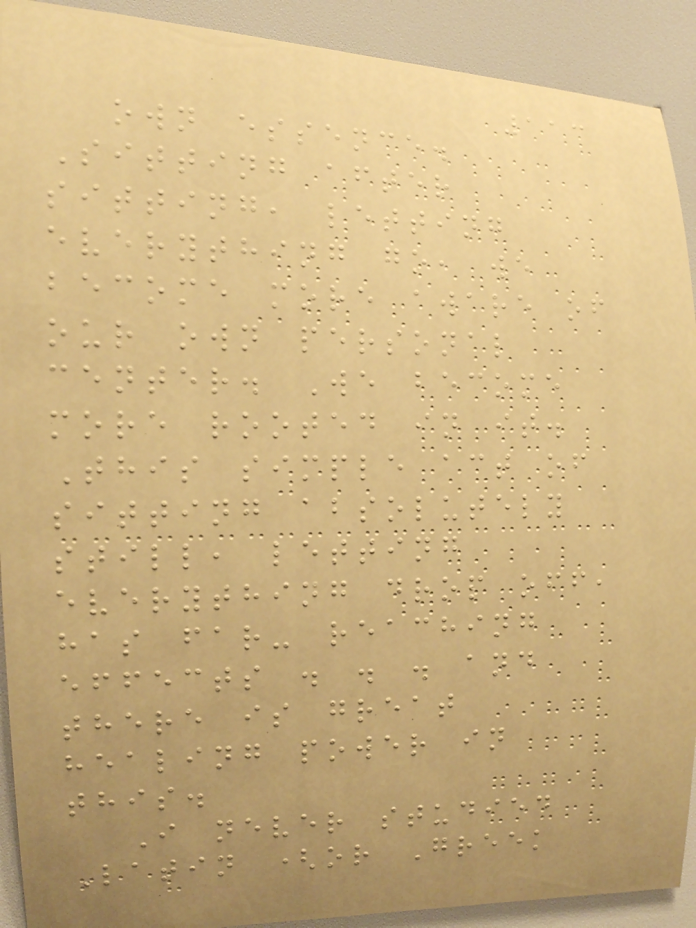113
own essence.
Sitting after
sitting, letting
everything go, we
become more aware of
our own personal
center. We become
more rooted in it.
This simple act of
sitting absolutely
still, letting
everything drop off,
has far- reaching
effects . . . and
there is great
healing power in
this.
I never studied
Latin (or Greek
